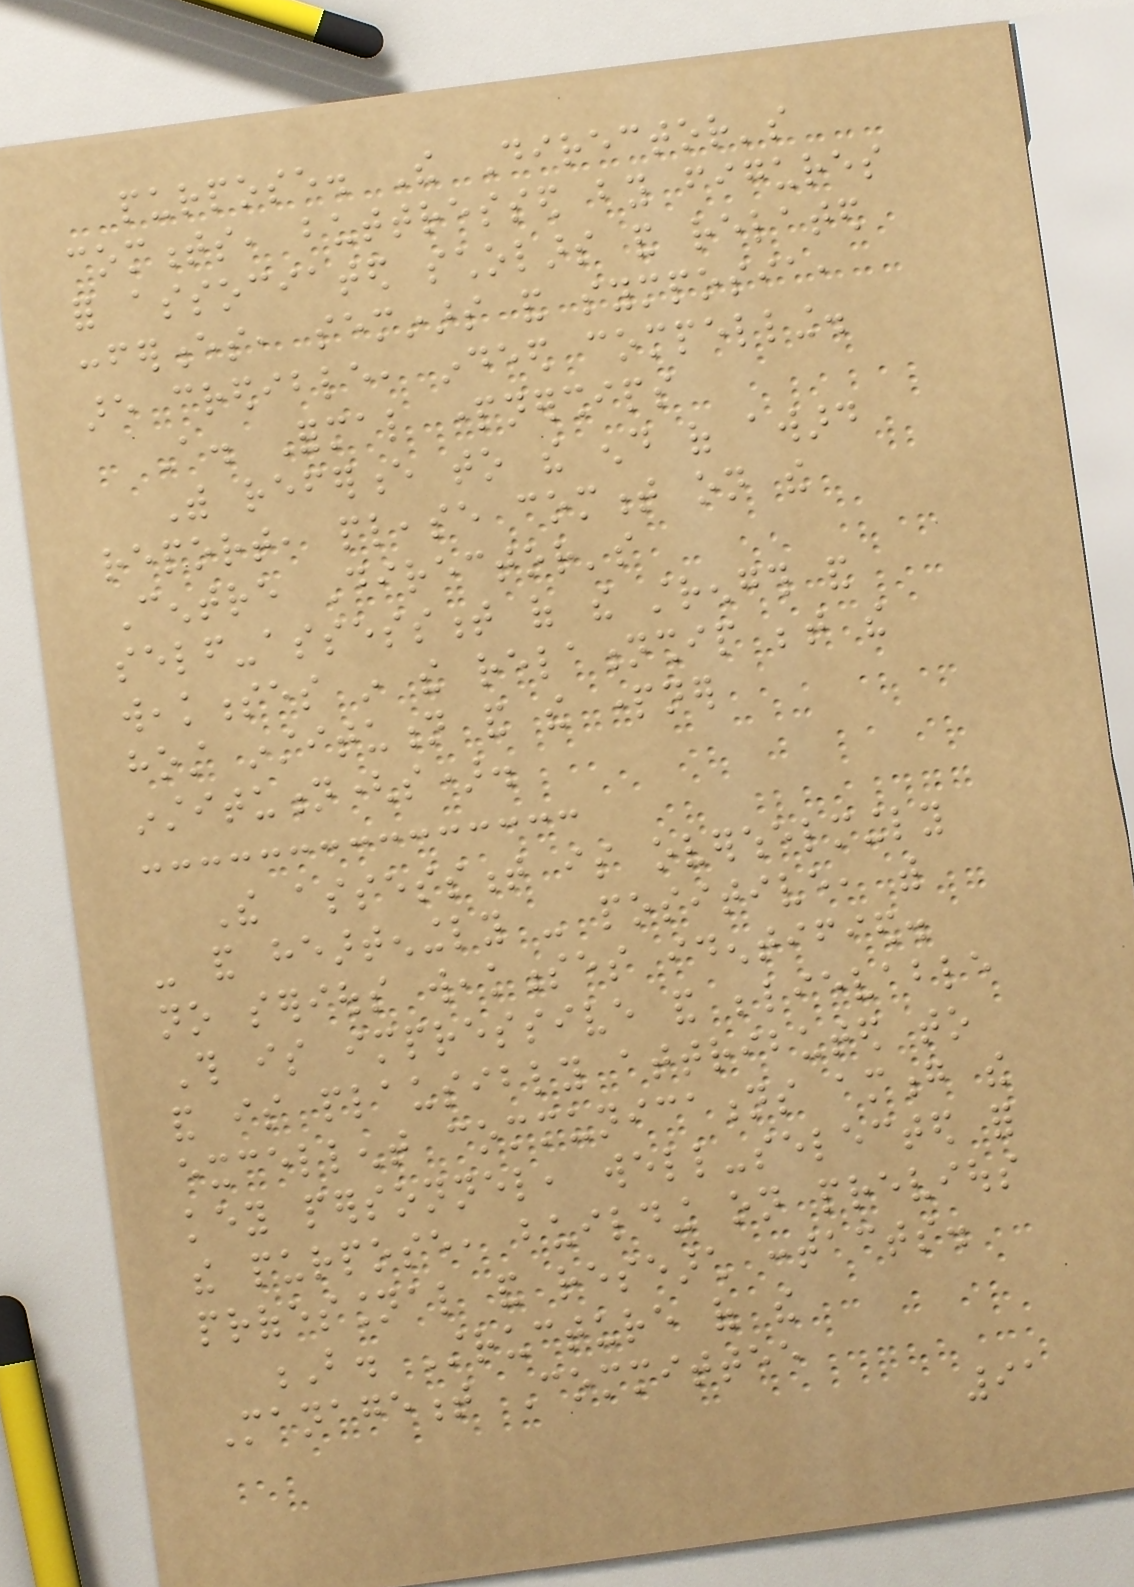purpose. The Director's
comments, buttressed by figures
for associated scholars and related
conferences, seminars and symposia,
are credible, indeed compelling.
A. Formal partnerships
With reference to the end of award
report, please comment on the
Centre Director's
self-assessment of the strength and
weaknesses in the relationship between the
host institution and the partner
institution(s).
The assessment is overwhelmingly
- and hearteningly - positive, with
no serious weaknesses identified.
This is impressive and believable
and is plausibly attributed to
excellent communications among the
key personnel, well-selected for
the purpose, building on previous
professional and research contacts.
B. Structure of the
Management Committee
91
